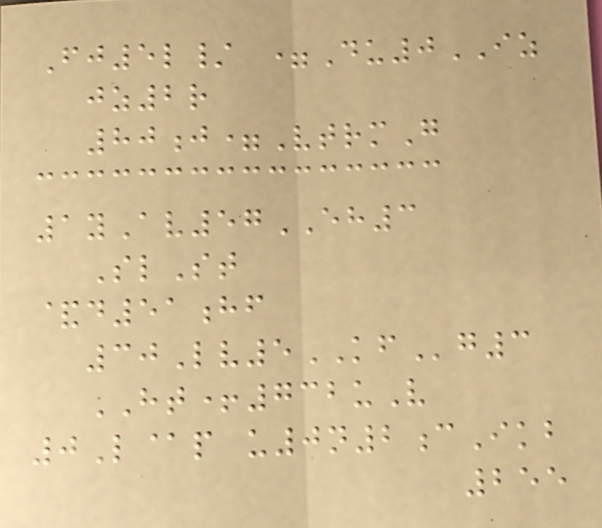Fj5l/ =Du0IZ
jz2r
80j=VtrmG
1yAv57EH3
SlSt
&d51hf
30Lv5KFg3
HT+732uV
0L@p u0n2cIkb
255
